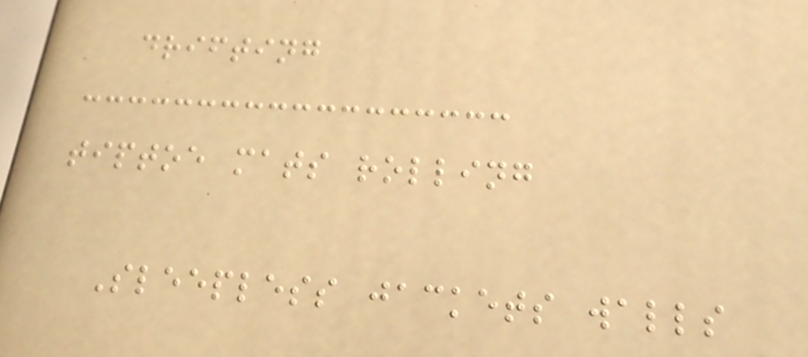drifting
tiptoe mats rolling
Sleepless jackets walls
